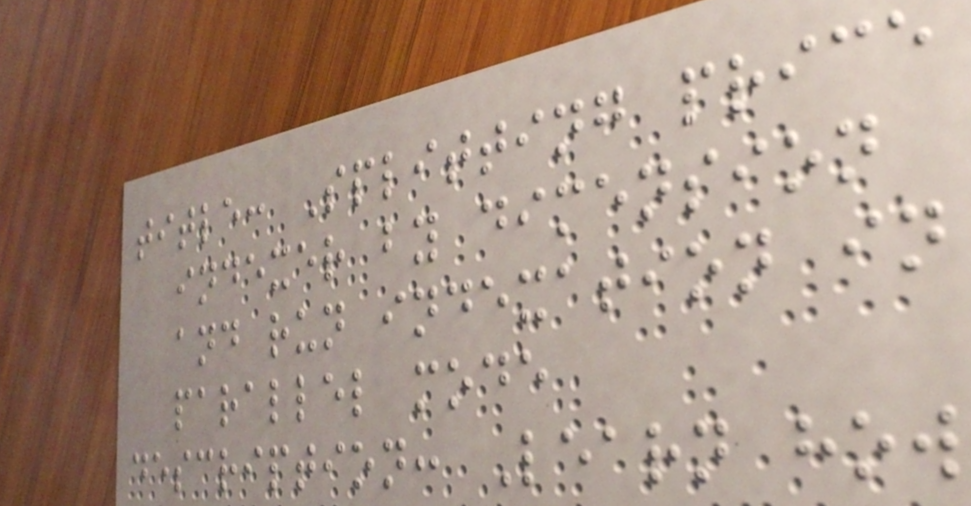title: Splitting price
indexer by dimension
and run indexation in
parallel mode
description: Learn how
